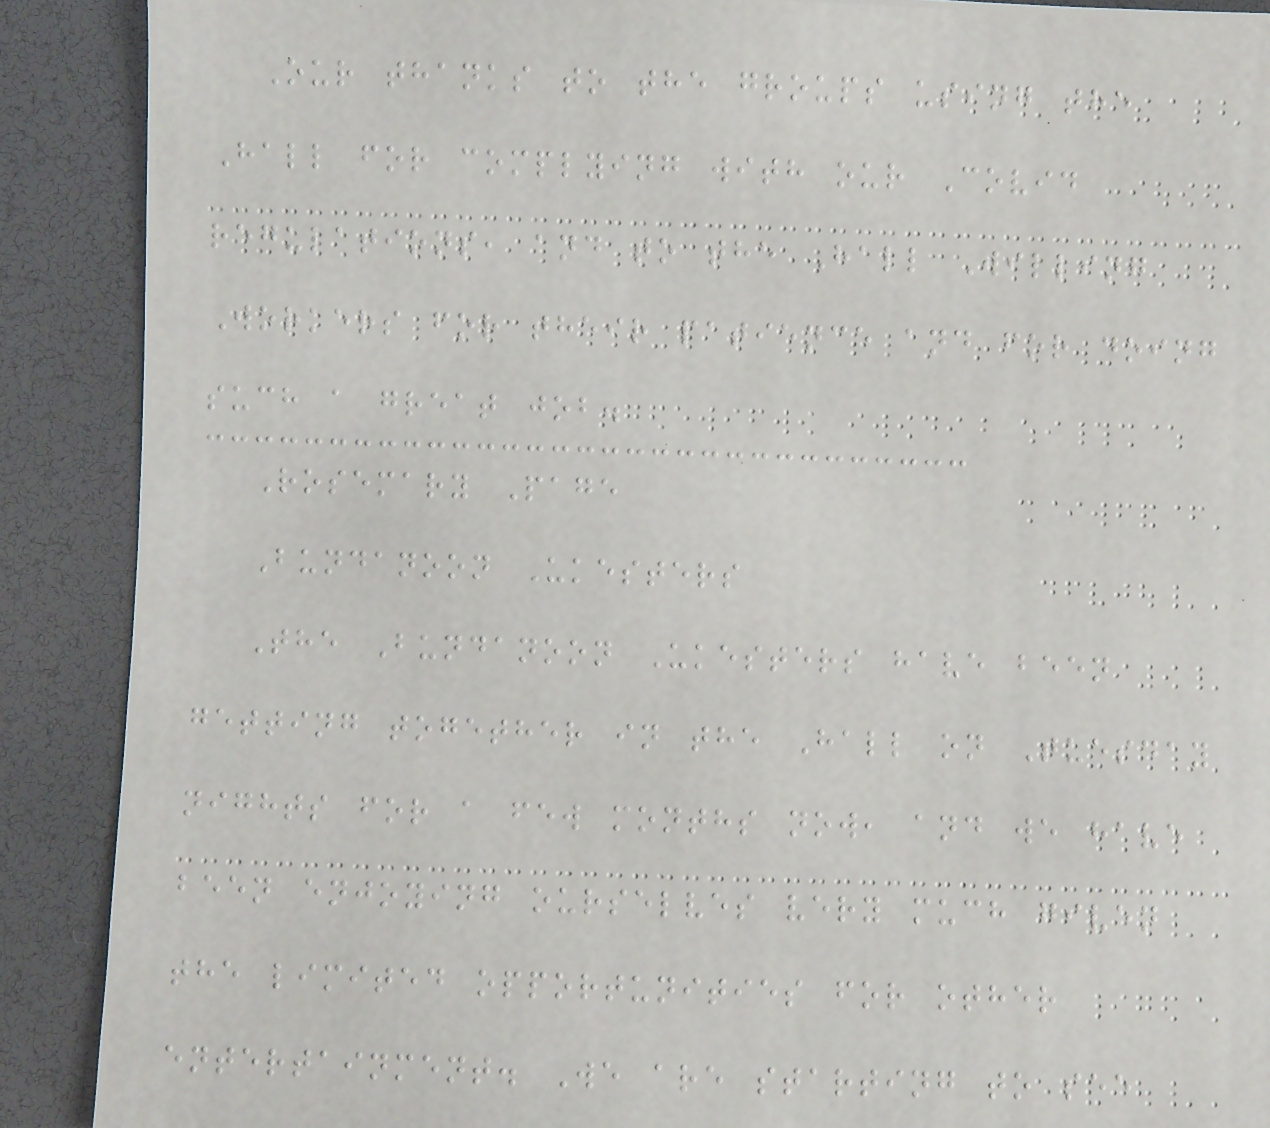Our thanks to the groups using the
Hall for complying with our Covid
regulations, and to the Hall Willing
Workers for their patience and for doing
such a great job.
Rosemary Page
Bundanoon Ukesters
The Bundanoon Ukesters have been
getting together in the Hall on Tuesday
nights for a few months now, and we have
been enjoying ourselves very much given
the limited opportunities for other
entertainment. We are starting to see
